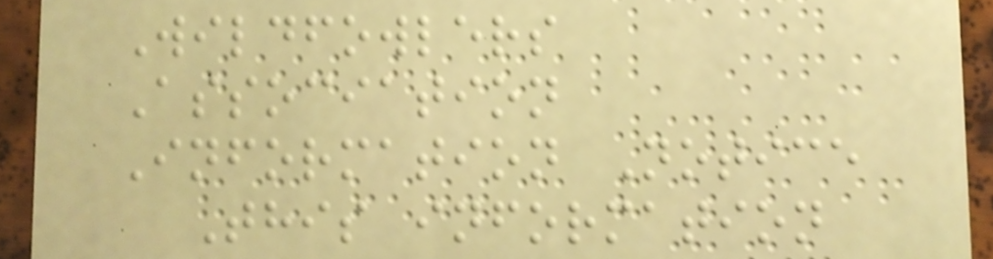Wildfowlers
Association
Information Notice
This information
